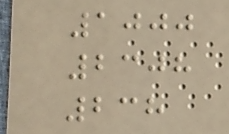1000
2308
238
